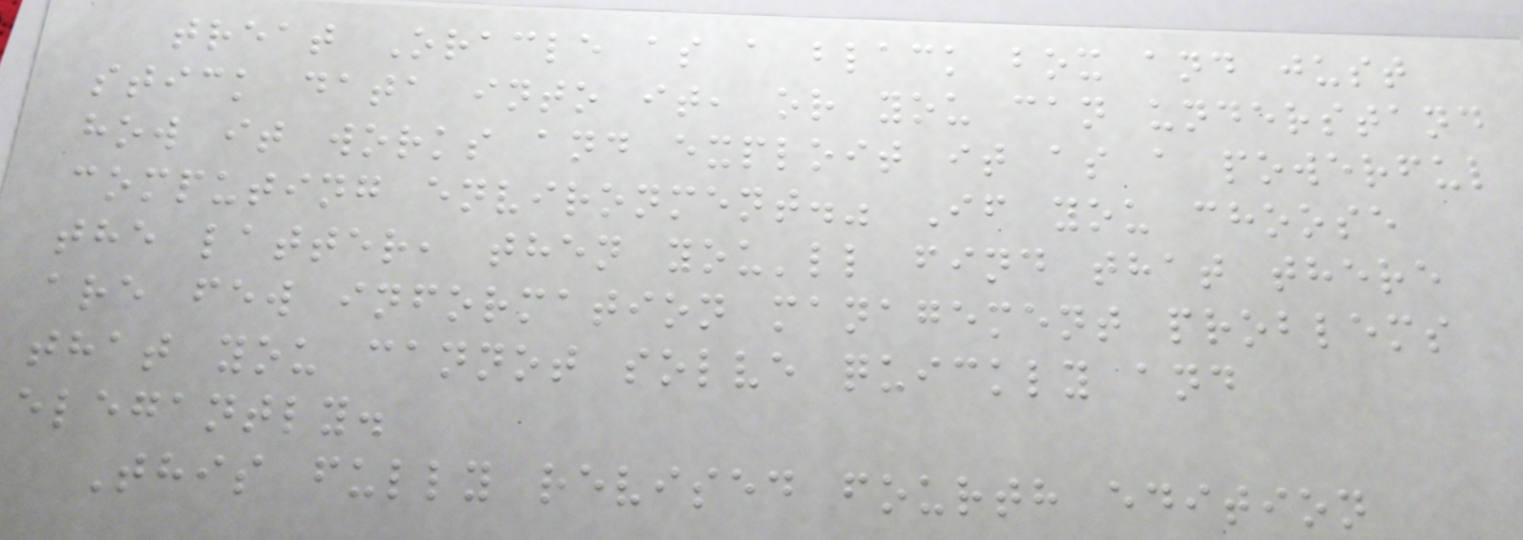treat Oracle as a black box and just
stick data into it, or you can understand
how it works and exploit it as a powerful
computing environment." If you choose
the latter, then you'll find that there
are few information management problems
that you cannot solve quickly and
elegantly.
This fully revised fourth edition
